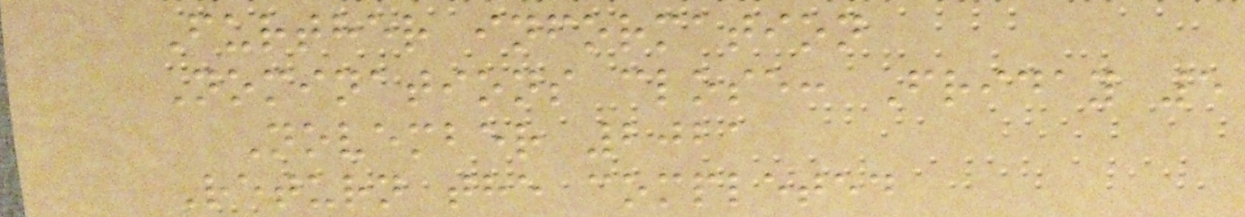Further information
Nominations close: Friday 5
November 2021
Return the completed
